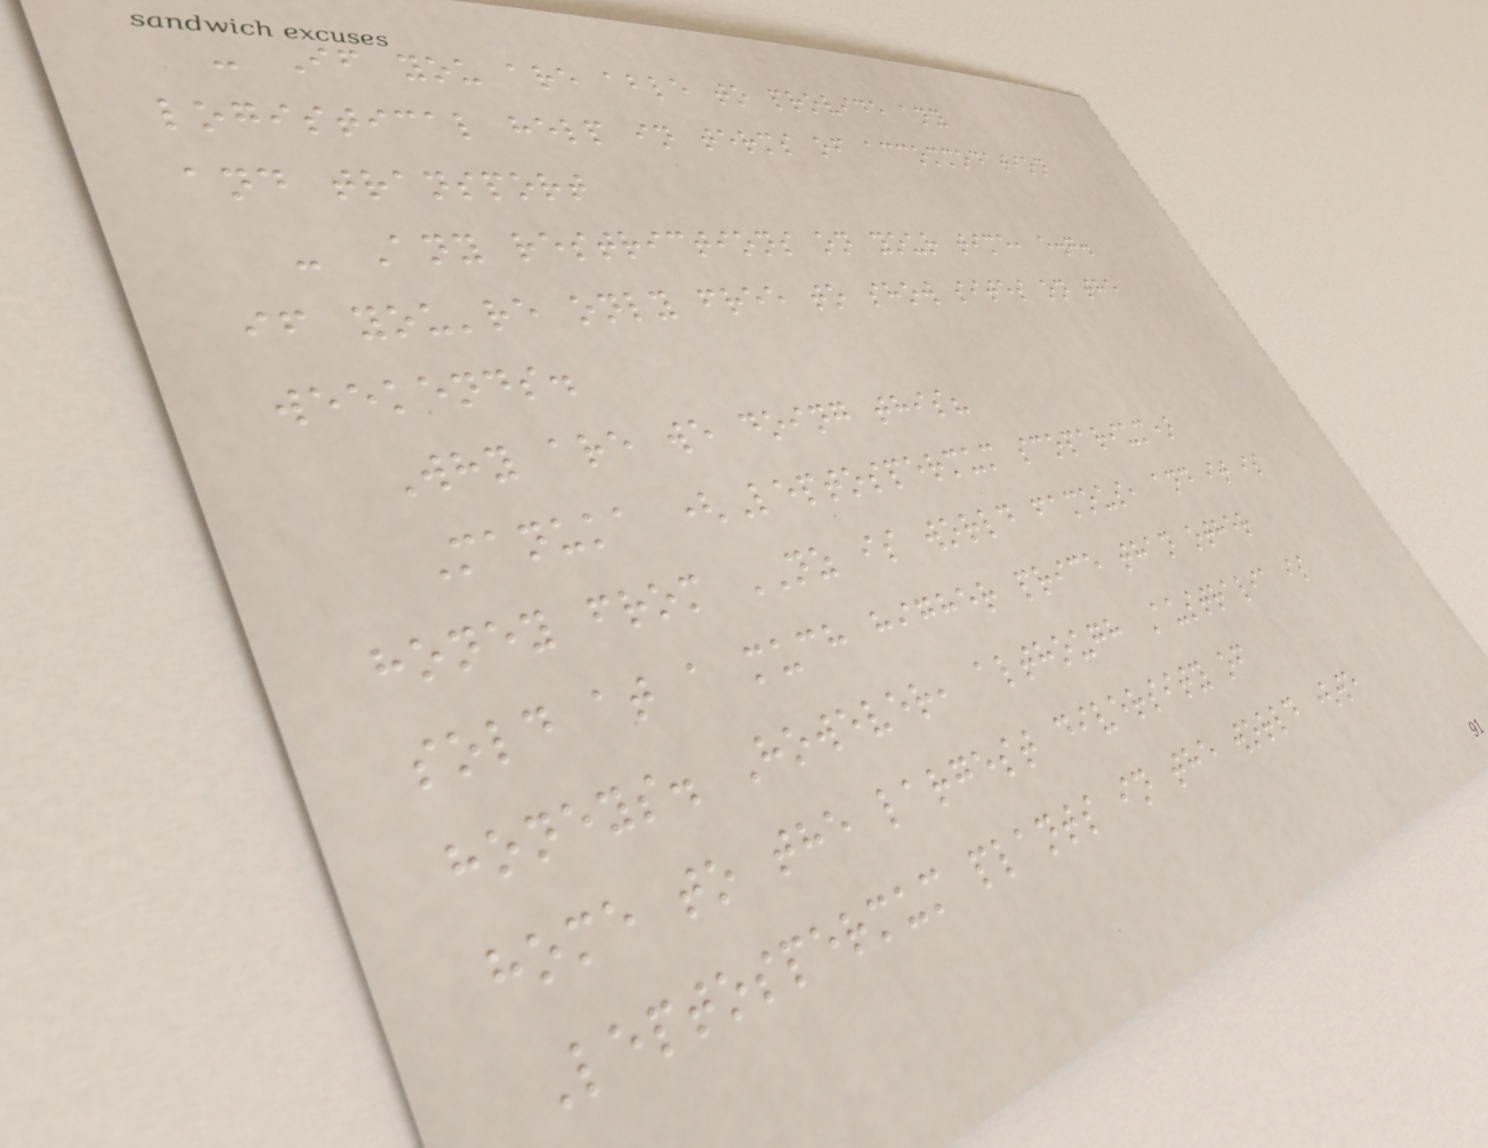- If you are able to provide any
logistical help in terms of accommodation
and transport
- Any restrictions on your time, e.g.
if you're only free to show sites on the
weekends.
Why are we doing this?
Manuka (Leptospermum scoparium)
honey from NZ is world famous, and it is
sold at a much higher price than other
honeys. However, although Australia is
home to the largest diversity of
Leptospermum plants in the world (we
